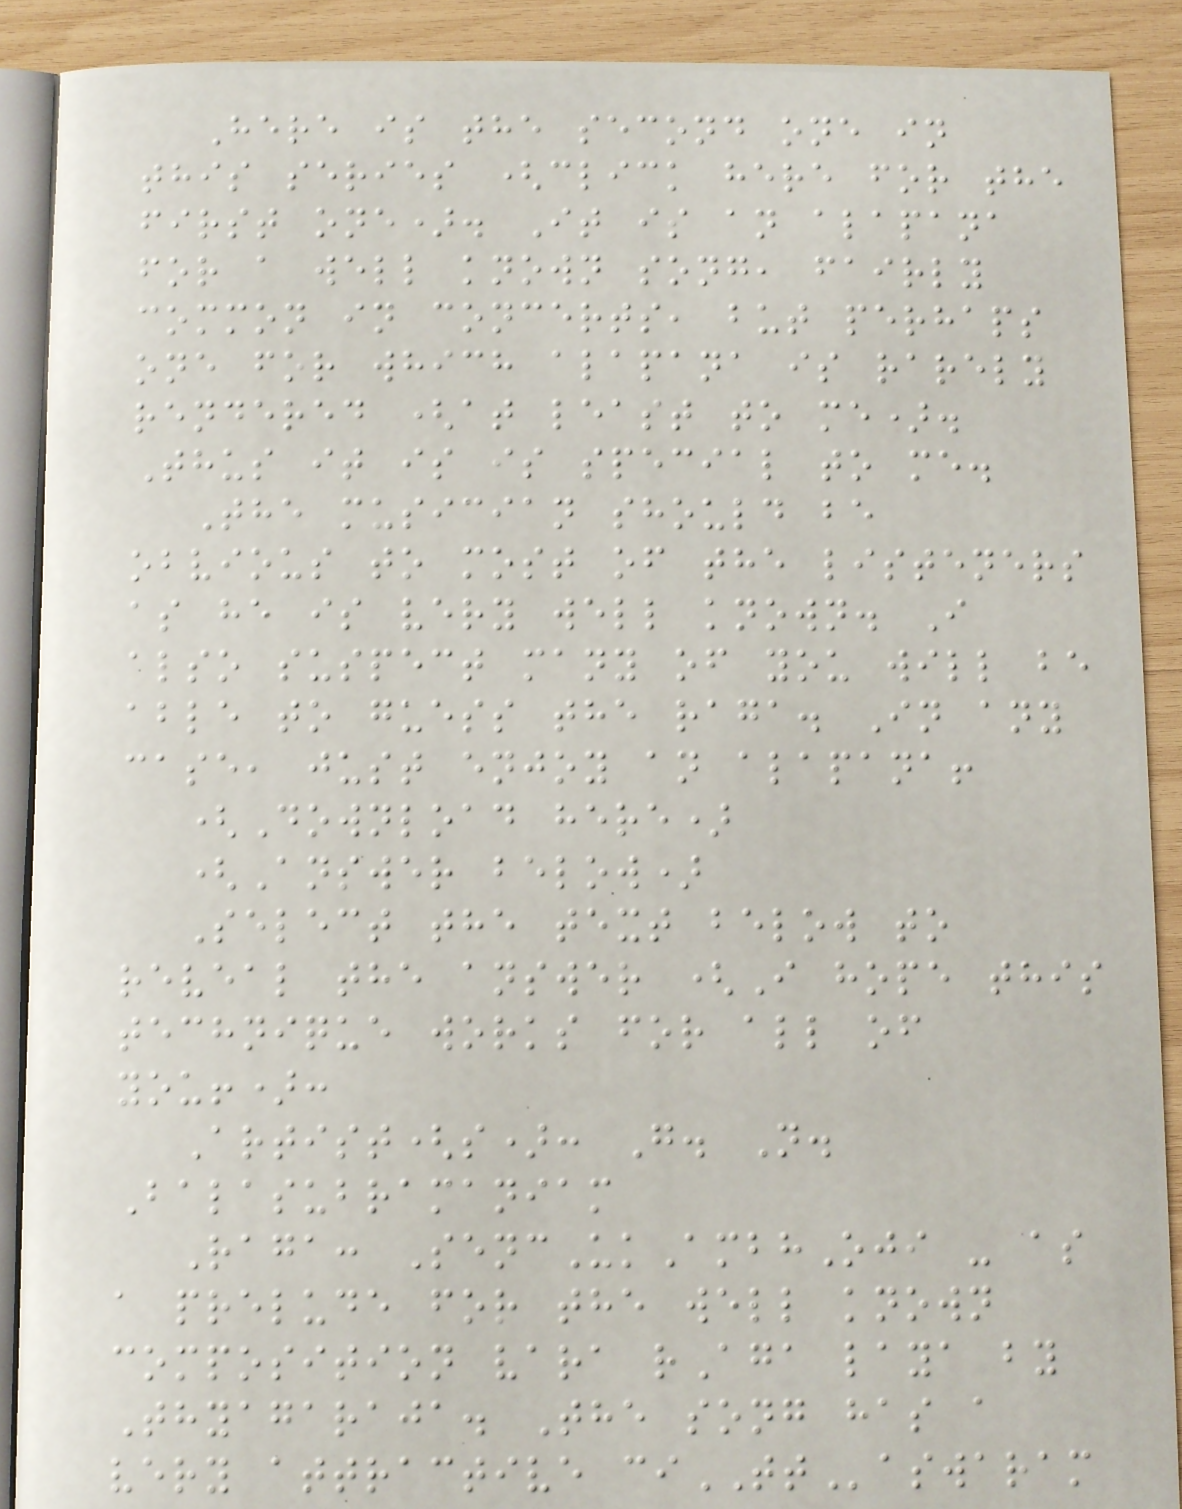Here is the second one in
this series (click here for the
first one). It is an alapana
for a well known song, fairly
common in concerts, but perhaps
one for which alapana is rarely
rendered (at least to me).
Thus it is is special to me.
The musician should be
obvious to most of the listeners
as he is very well known. I
also suspect many of you will be
able to guess the raga. In any
case, just enjoy an alapana!
(Download here)
(Answer below)
Select the text below to
reveal the answer (I hope this
technique works for all of
you!):
Artist(s): G. N.
Balasubramaniam
Raga: SencUkAmbhOji - as
a prelude for the well known
composition vara rAga laya by
Thyagaraja. The song has a
very attractive ciTTaswaram
